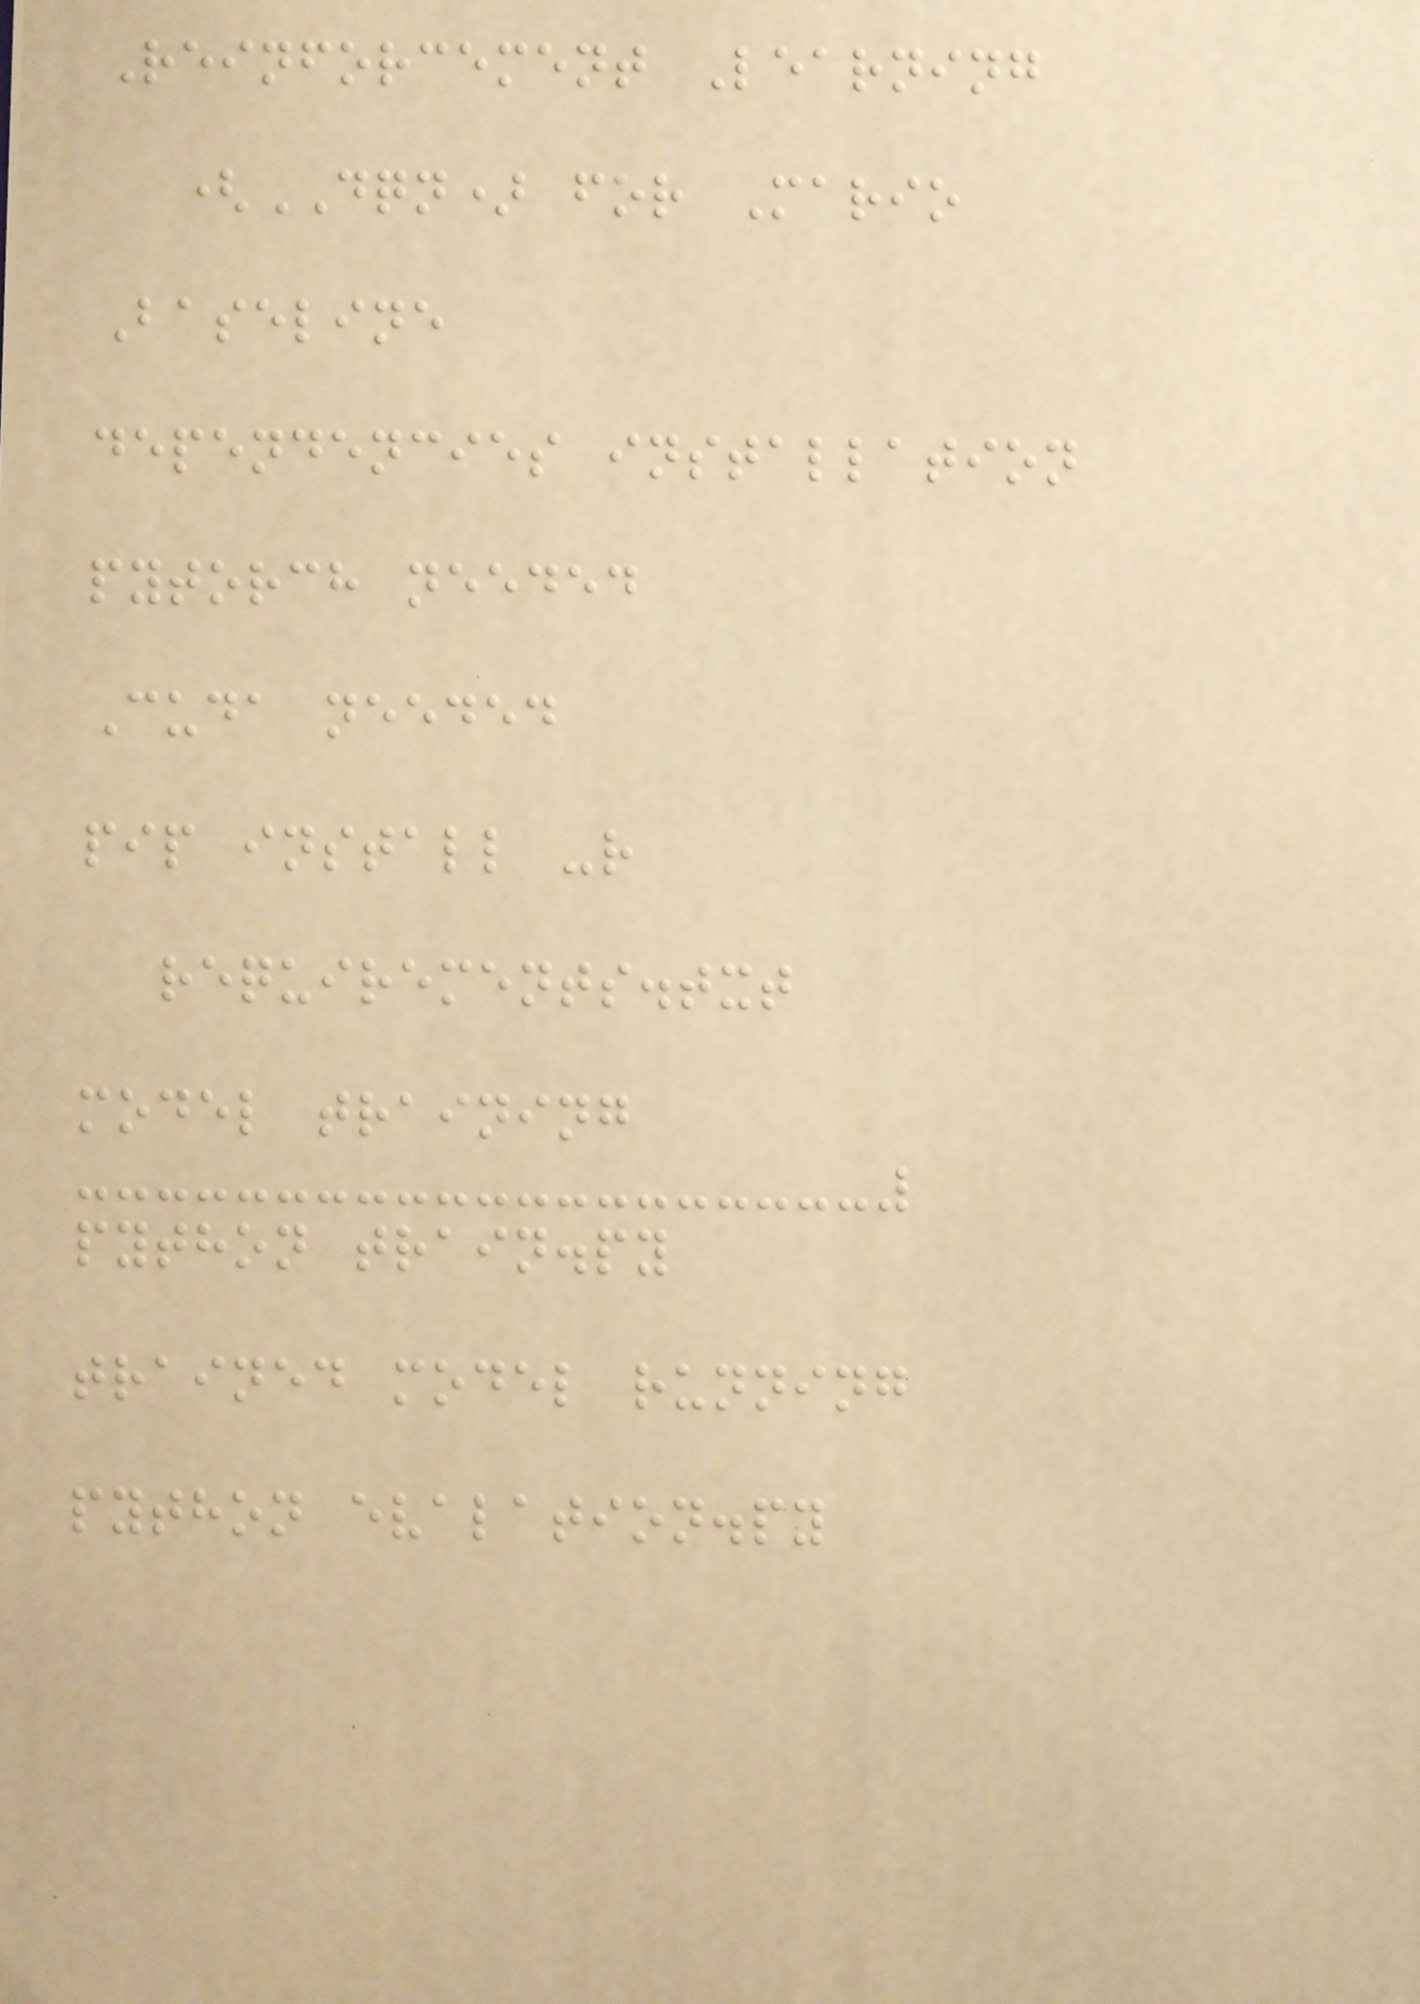Reinforcement Learning
(DQN) for Mario
Baseline
dependencies installation
pytorch needed
Cuda needed
pip install -r
requirements.txt
model training
python train.py
trained model running
python evalation.py
